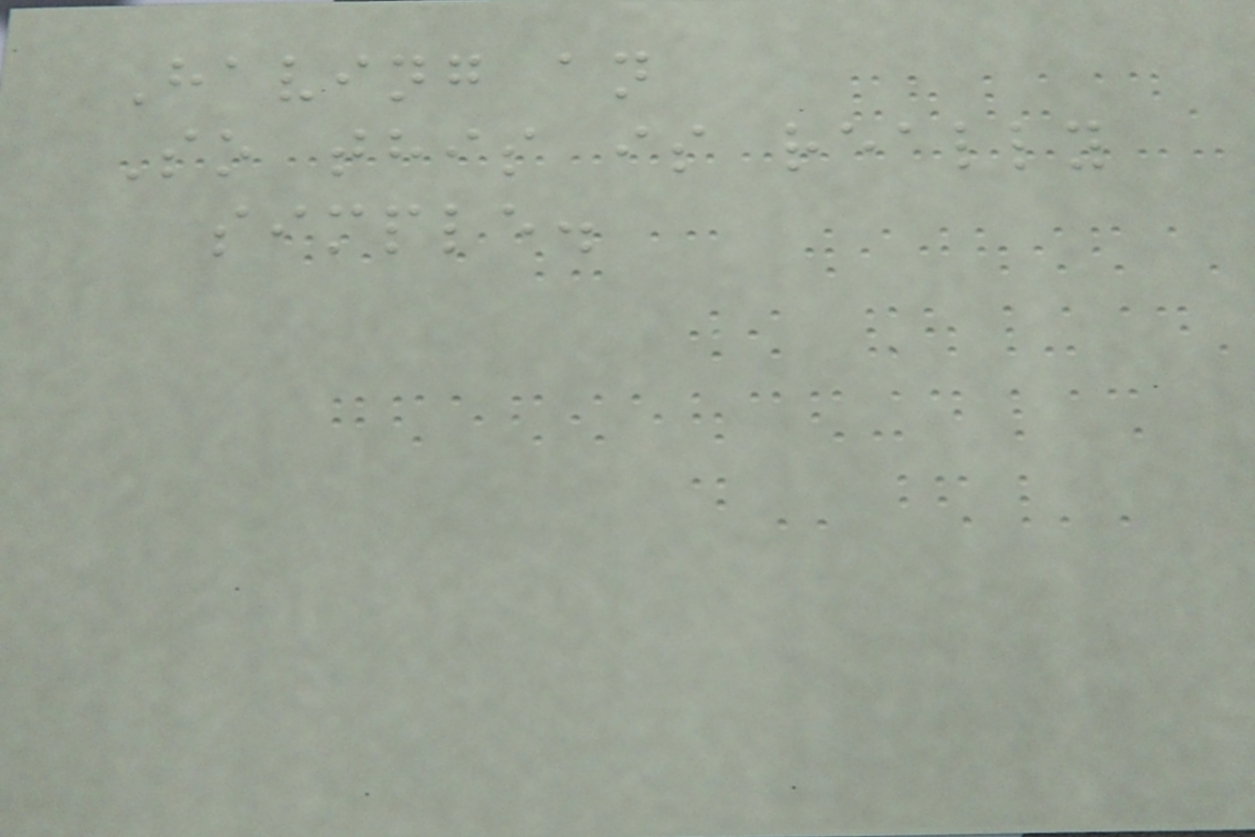Having an
So this is really
simple.
